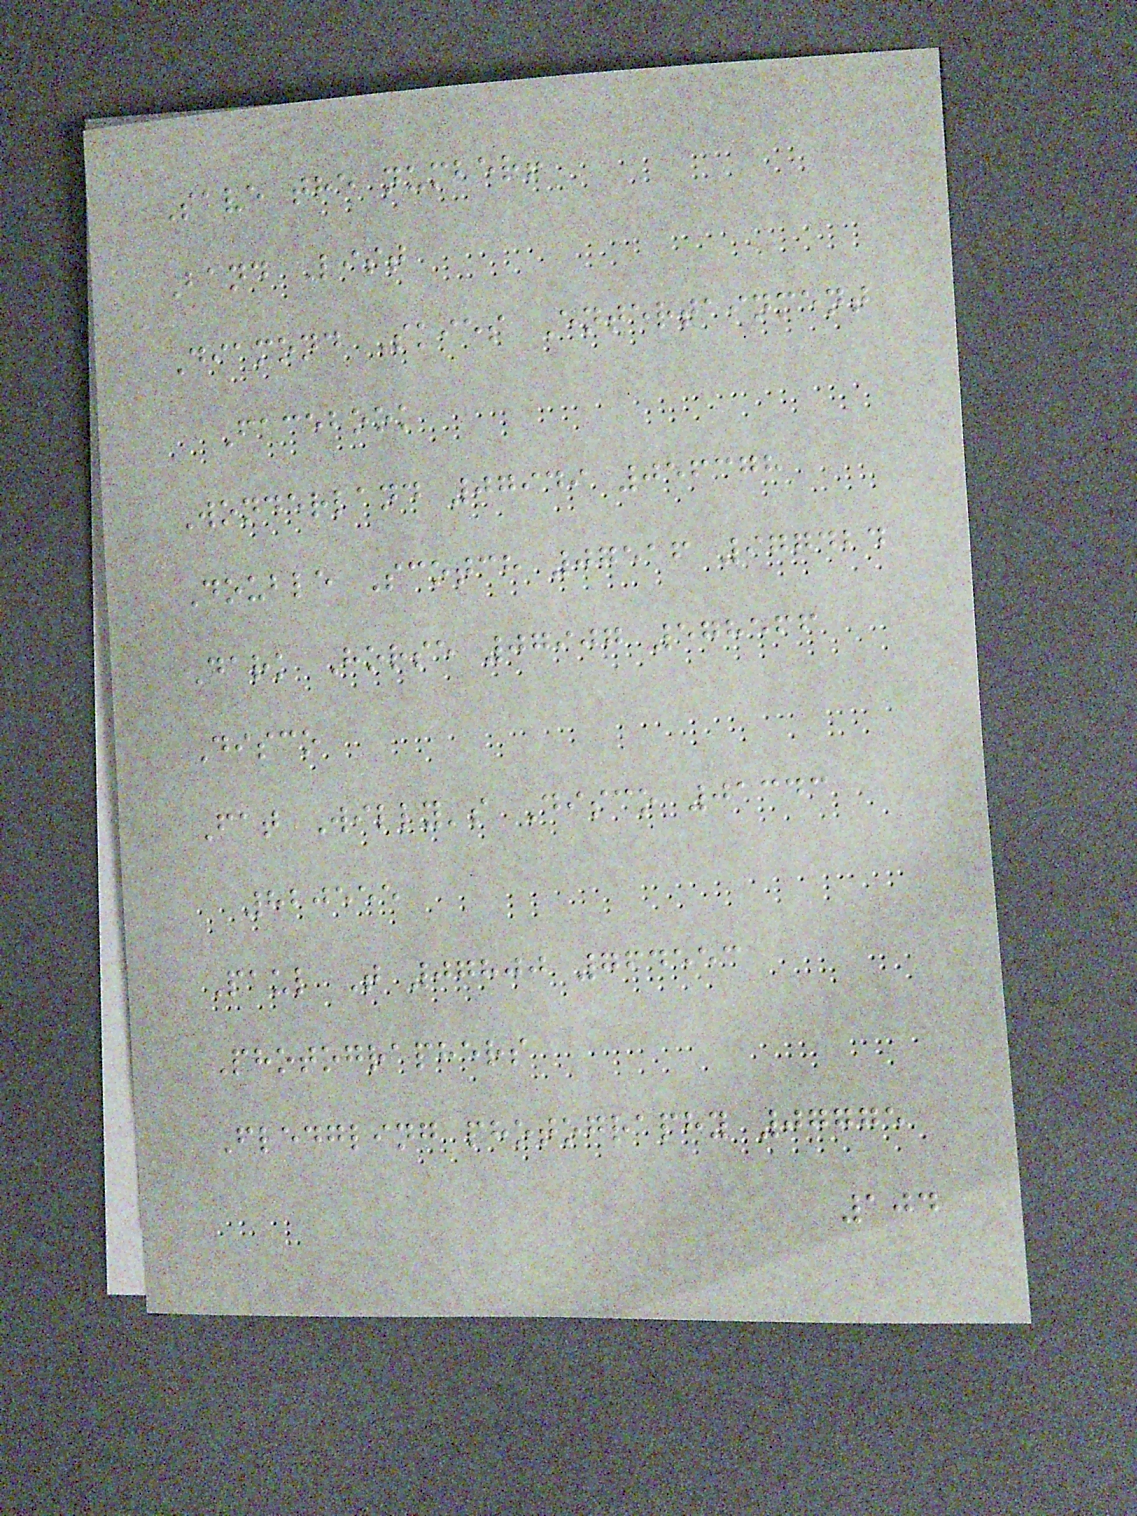Save the number!
Band List
Diamond Skies Entertainment
Facebook
Wonderland 07949 056378
Double Scotch 07516 977424
Dark Horse 07907 578566
Disco
Fat Willy's Disco 01343
820555
Paul T 07800 764553
Photographers
Fledgling photography 07775
104
